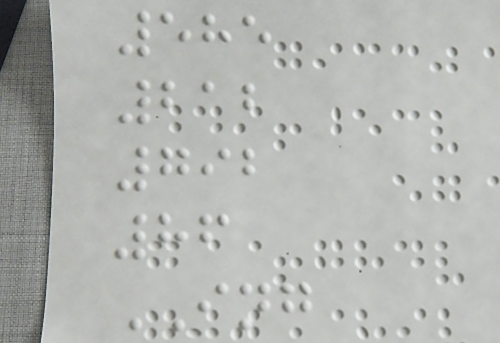585
212
792
86
ING
